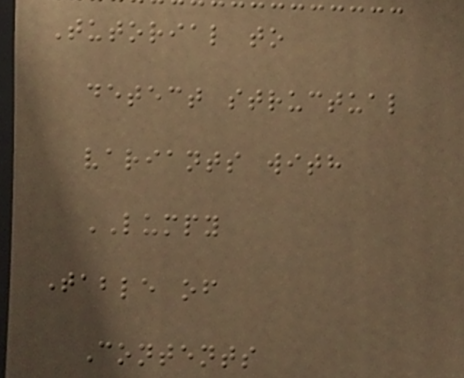Tutorial to
detect structual
variants with
LUMPY
Table of
Contents
